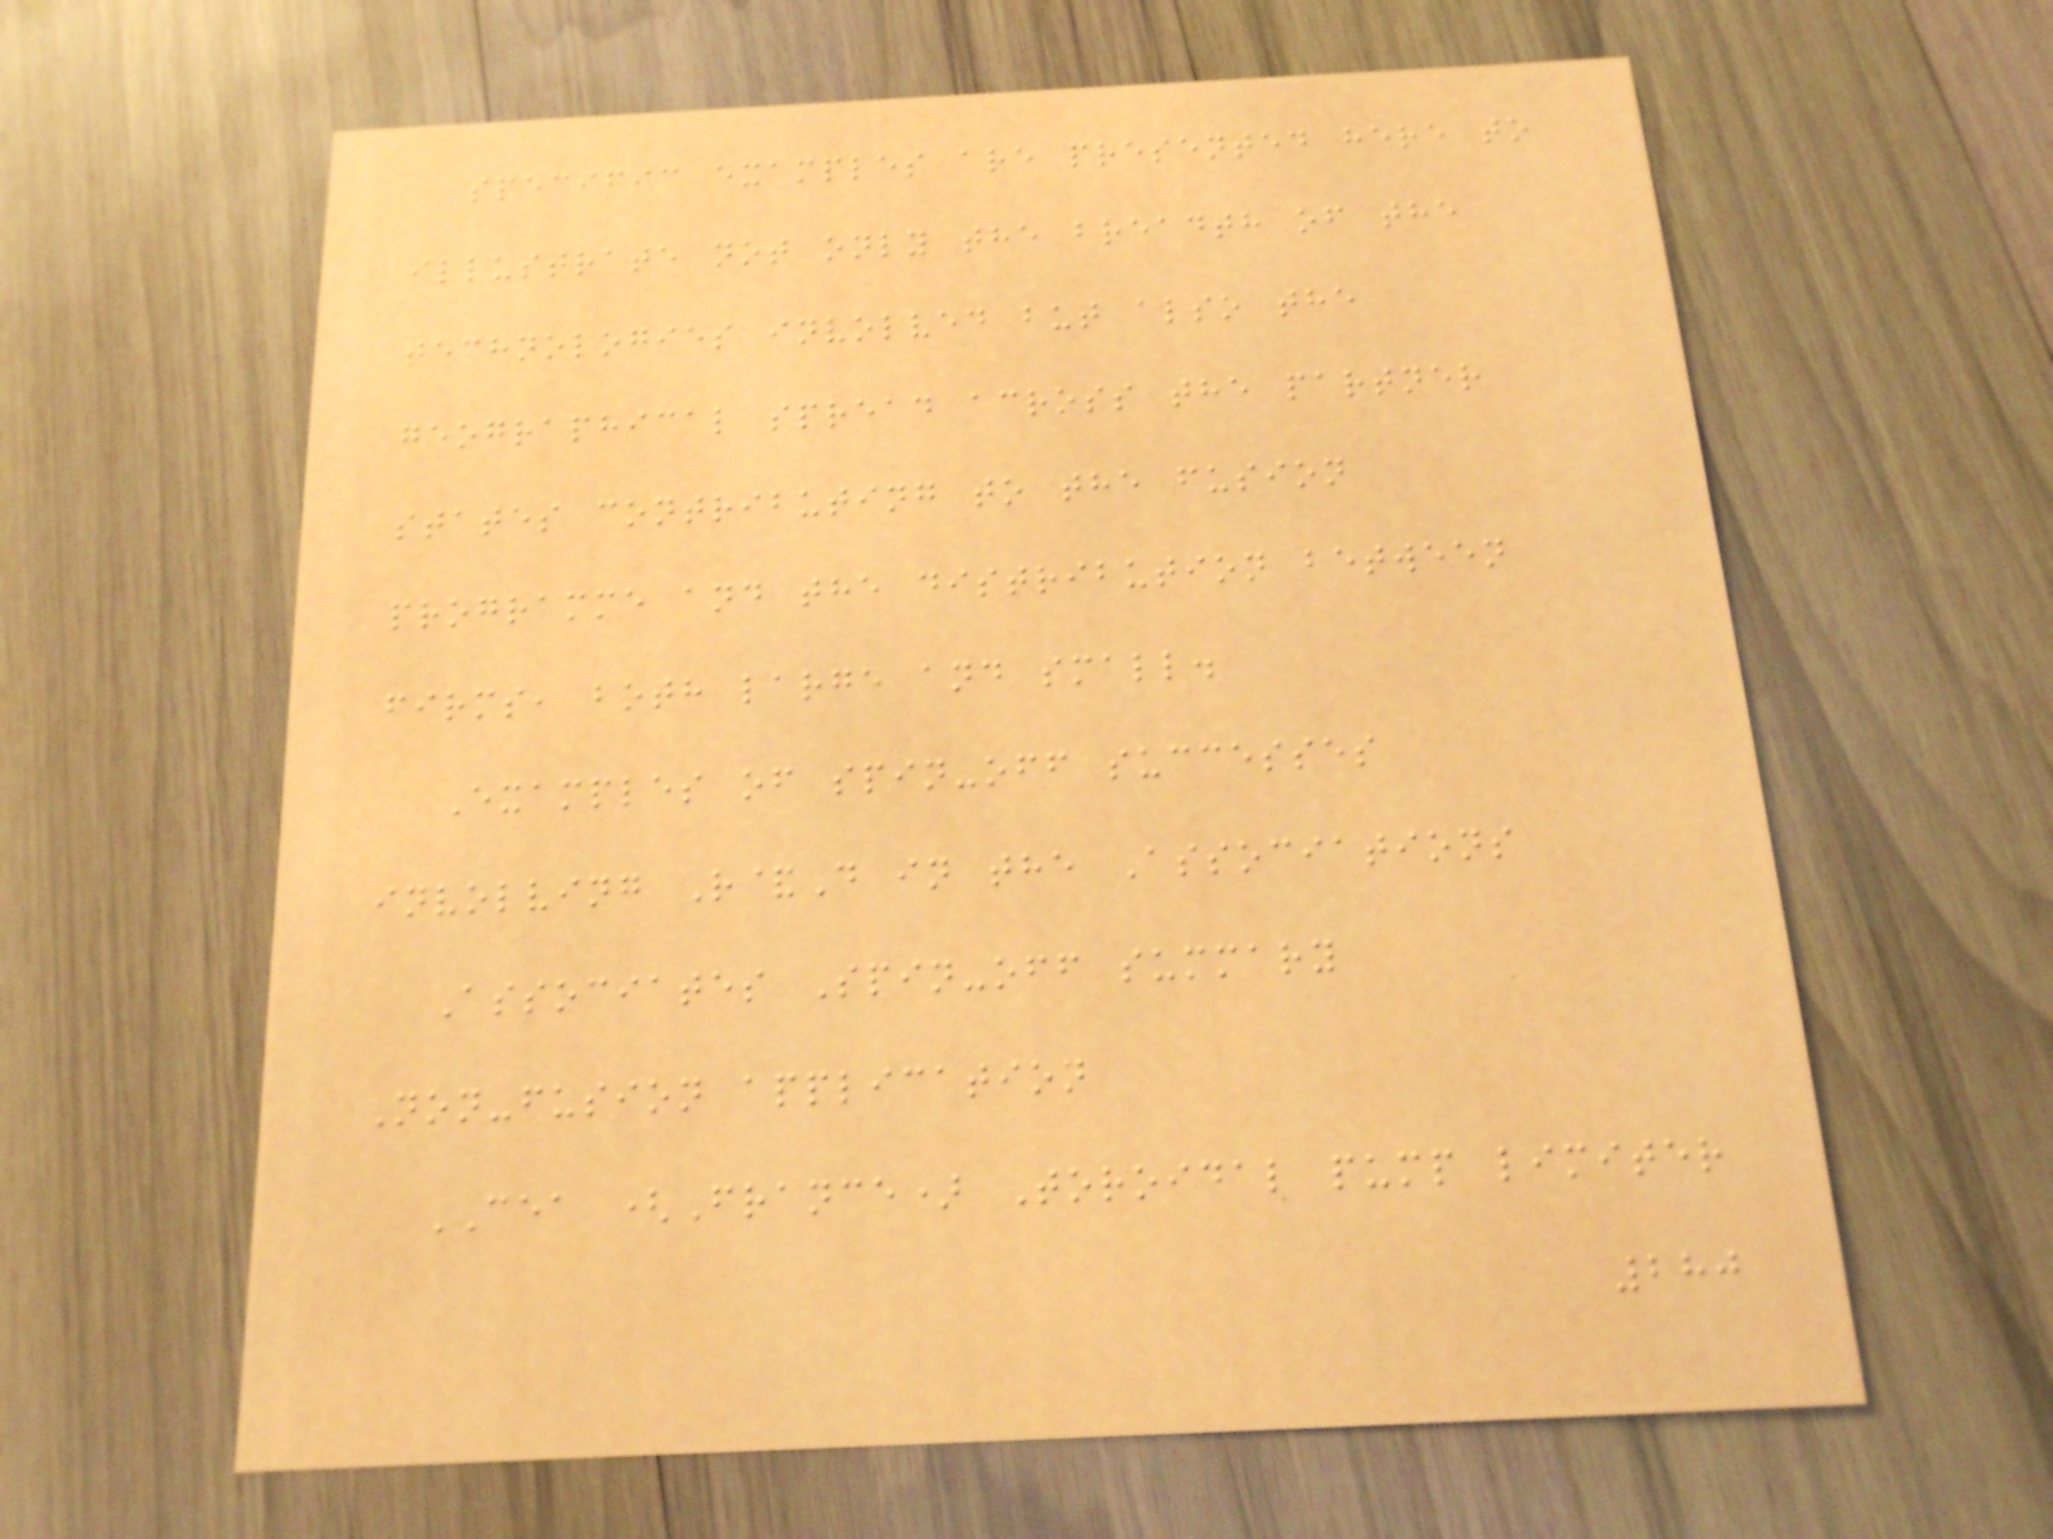specific examples are presented here to
illustrate not only the breadth of the
technologies involved but also the
geographical spread across the partner
states contributing to the fusion
programme and the distribution between
firms, both large and small.
Examples of spin-off successes
involving R&D in the Associations
Associates Spin-off summary
Non-fusion application
CEA (France) Toroidal pump limiter
280
